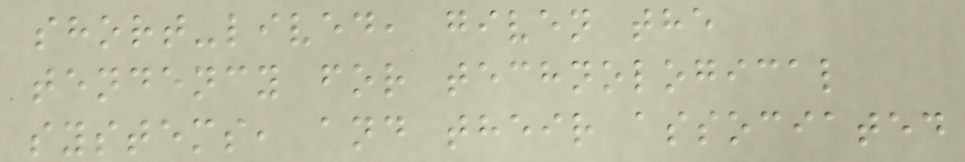short-lived, given the
tendency for technological
systems, and their associated
